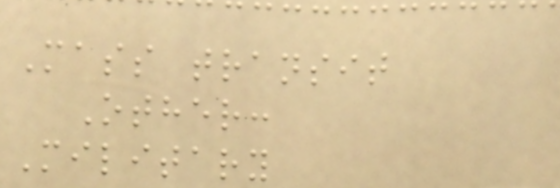Mass transit
Other:
Military
